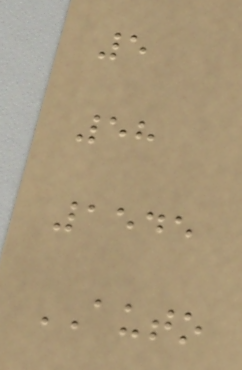5
58
1545
AUTO
